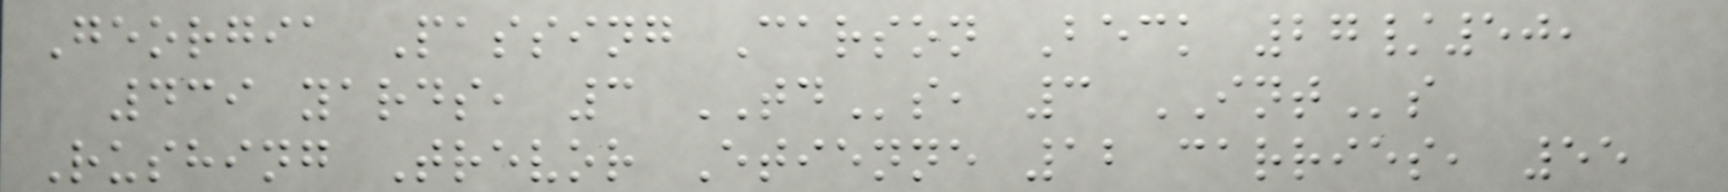Georgia Passing Carson Beck 27/50,
439 yards, 3 TDs, 3 INTs
Rushing Trevor Etienne 12 carries, 55
